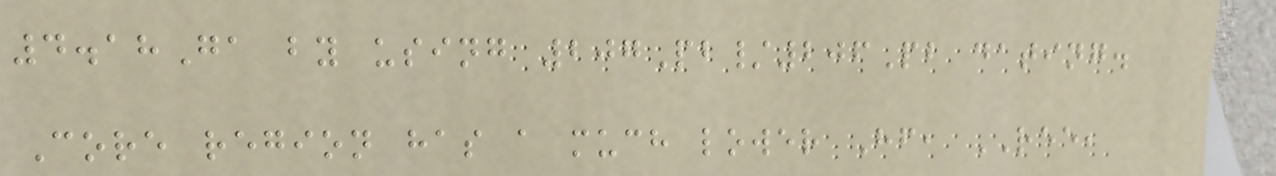4.18Ga by using 207Pb/206Pb dating.
Core region has a much lower Hf, REE,
